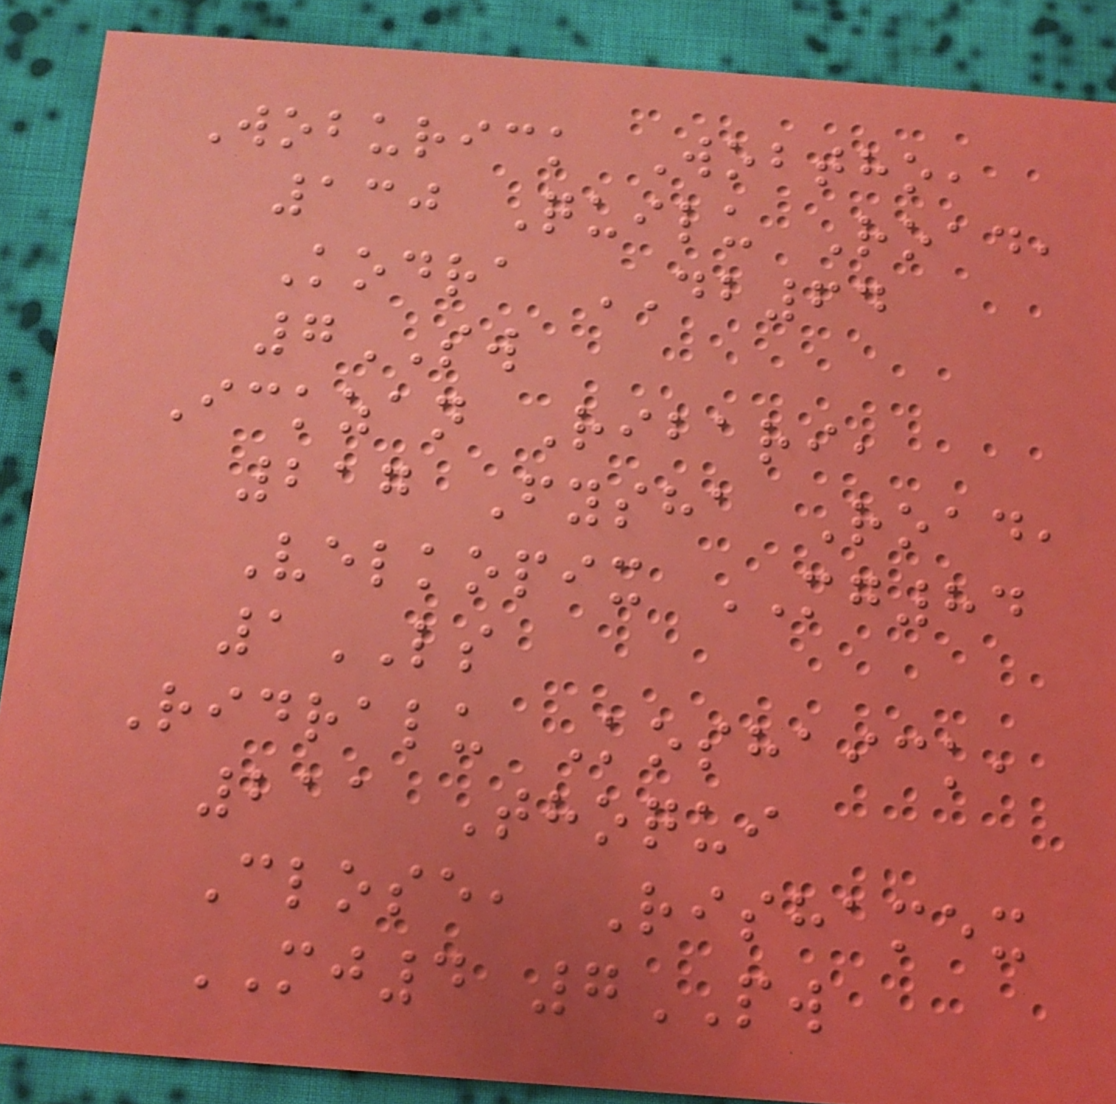Woburick Wobtho,
130 Quilu Road,
Kodra DB64
7SW
Ickzan Ribari,
217 Fysha Road,
Velkopix MG84
1LS
Ridralu Koshaick,
211 Thoqui
Close, Rishamex
MJ4 7PW
